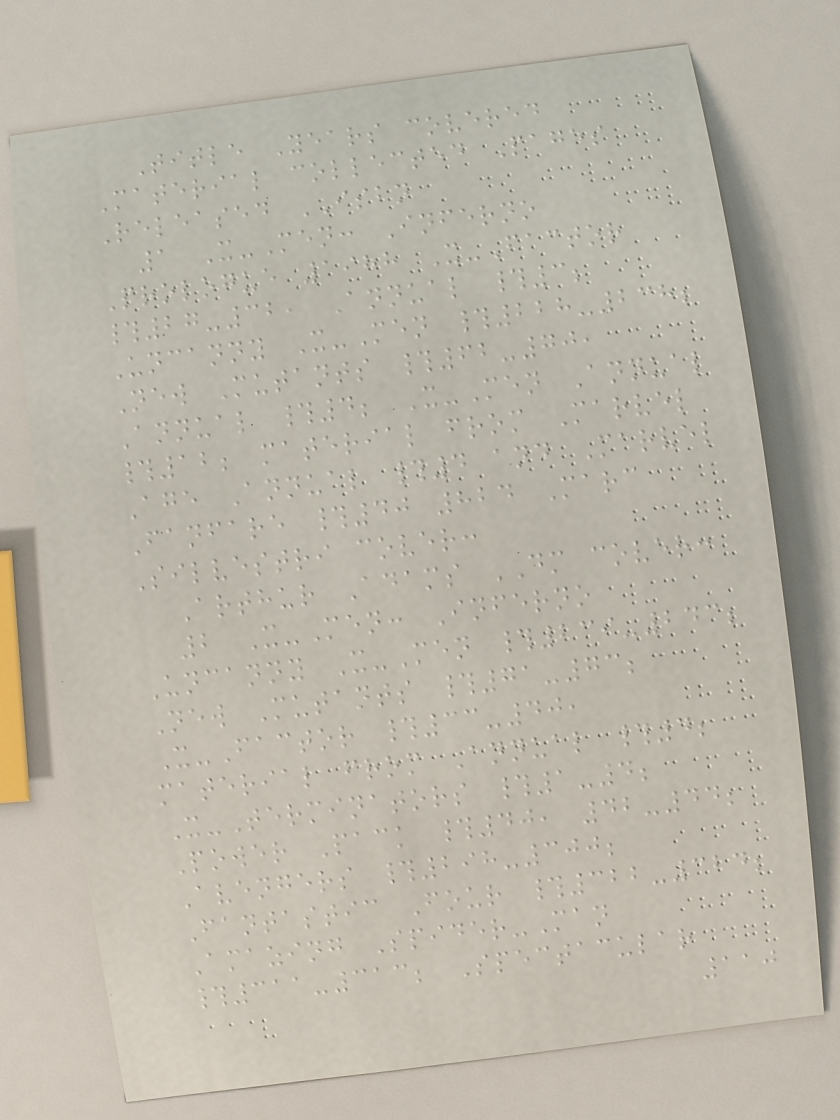Title Years covered
Material collected Pages
Released ISBN
1 X-Men: Inferno
Prologue 1988 X-Factor
#27-32, Annual #3;
Uncanny X-Men #228-238;
New Mutants #62-70,
Annual #4; X-Men Annual
#12; material from Marvel
Age Annual #4 and Marvel
Fanfare #40 824 Marc
Silvestri cover:
Arthur Adams DM cover:
2 X-Men: Inferno
Uncanny X-Men #239-243;
New Mutants #71-73;
X-Factor #33-40,
material from Annual #4;
X-Terminators #1-4;
Power Pack #40, 42-44;
Avengers #298-300;
Fantastic Four #322-324;
Amazing Spider-Man
#311-313; Spectacular
110
